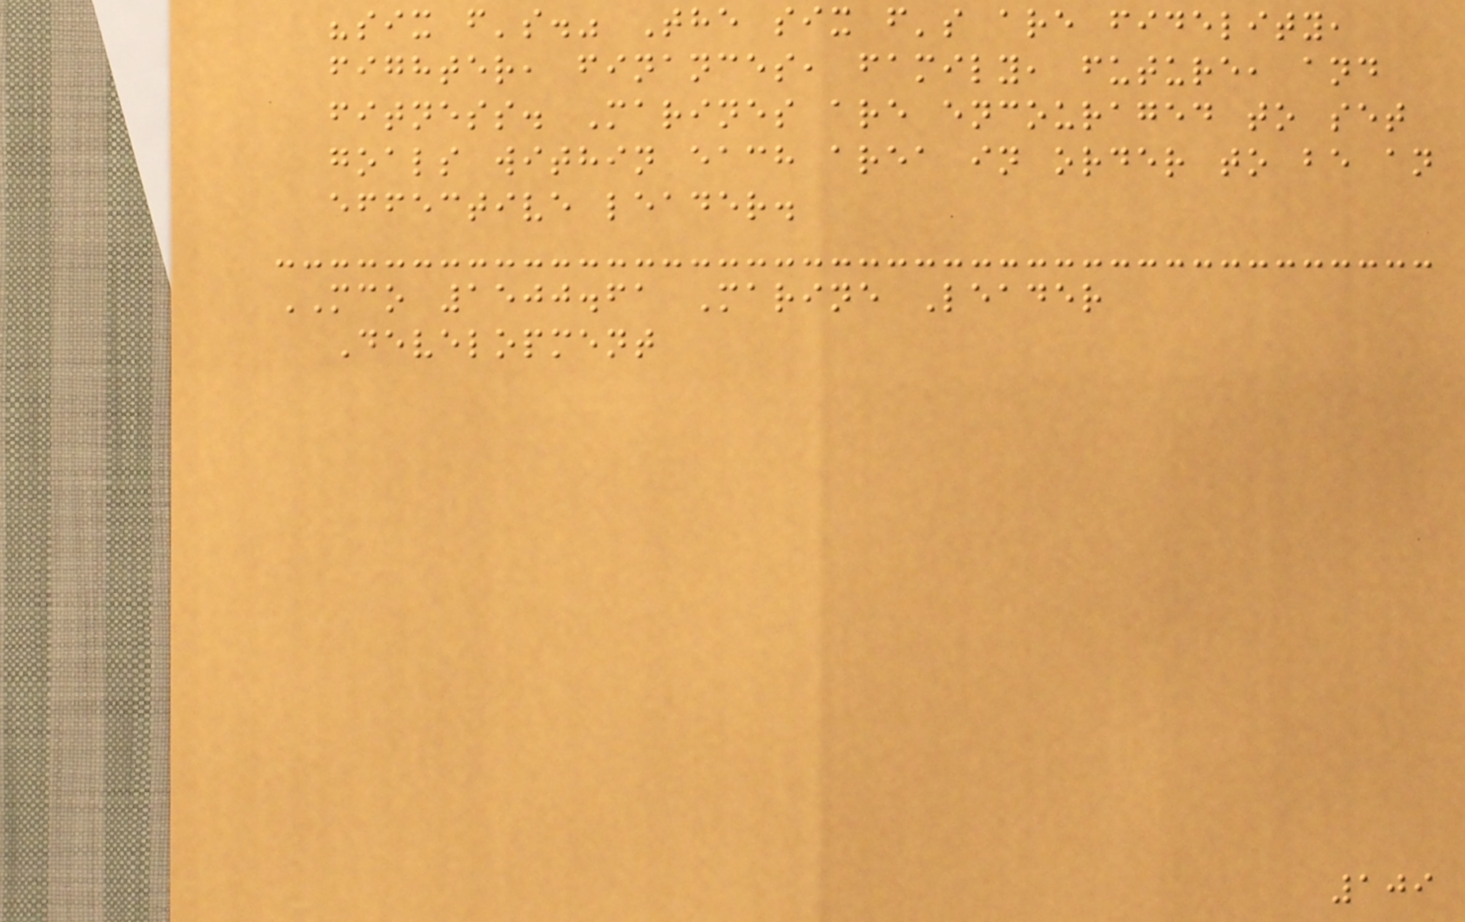"six f's." The six f's are fidelity,
fighter, finances, family, future, and
fitness. Marines are encouraged to set
goals within each area in order to be an
effective leader.
MCO 1500.61 Marine Leader
Development
109
